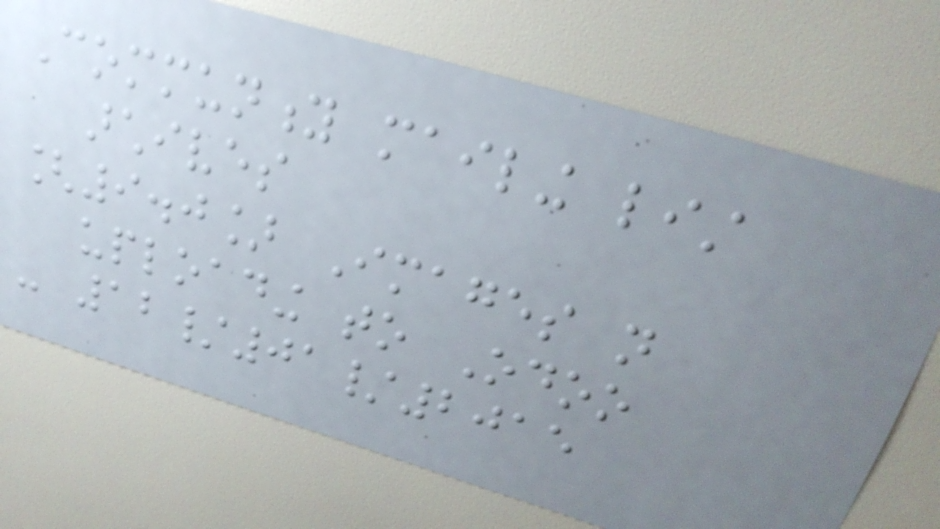Community mailing list
archives
[9.0] Images not
uploading to Odoo
- 12/01/2015
